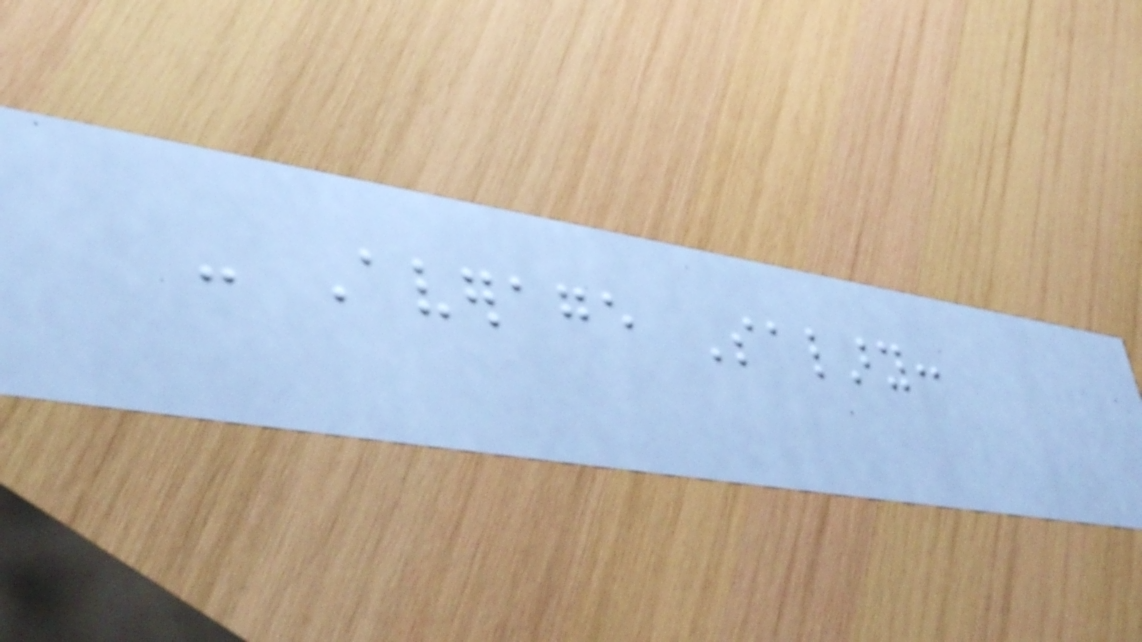- Average Salary:
